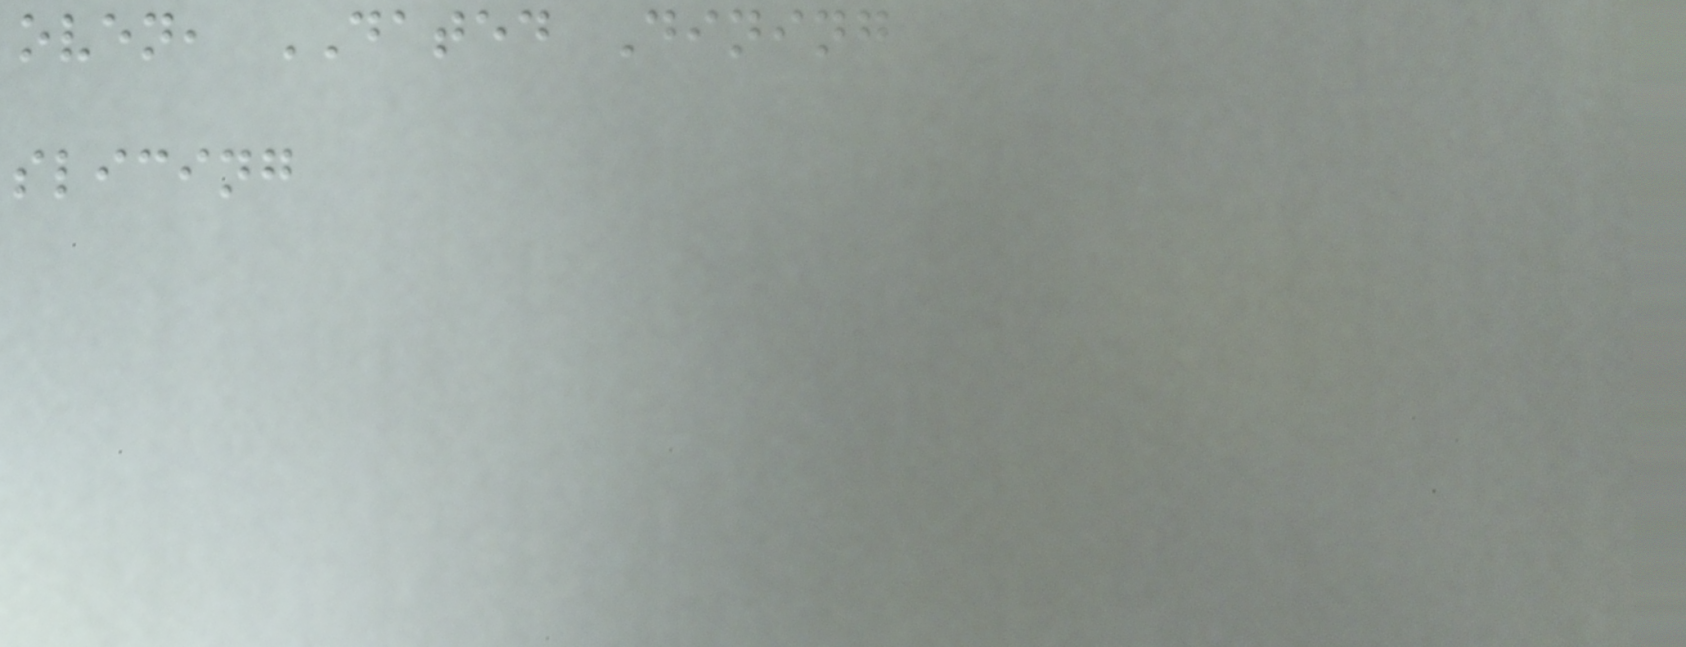oven, DATED Dining
slicing
